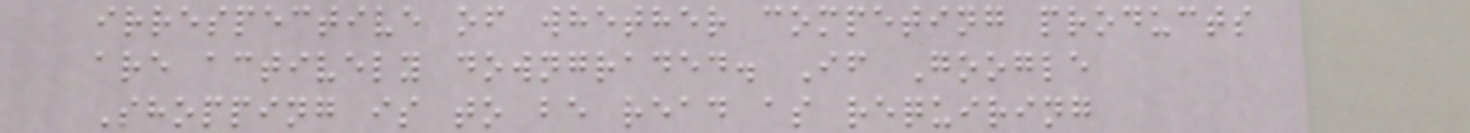irrespective of whether competing products
are actively downgraded. If Google
Shopping is to be read as requiring
